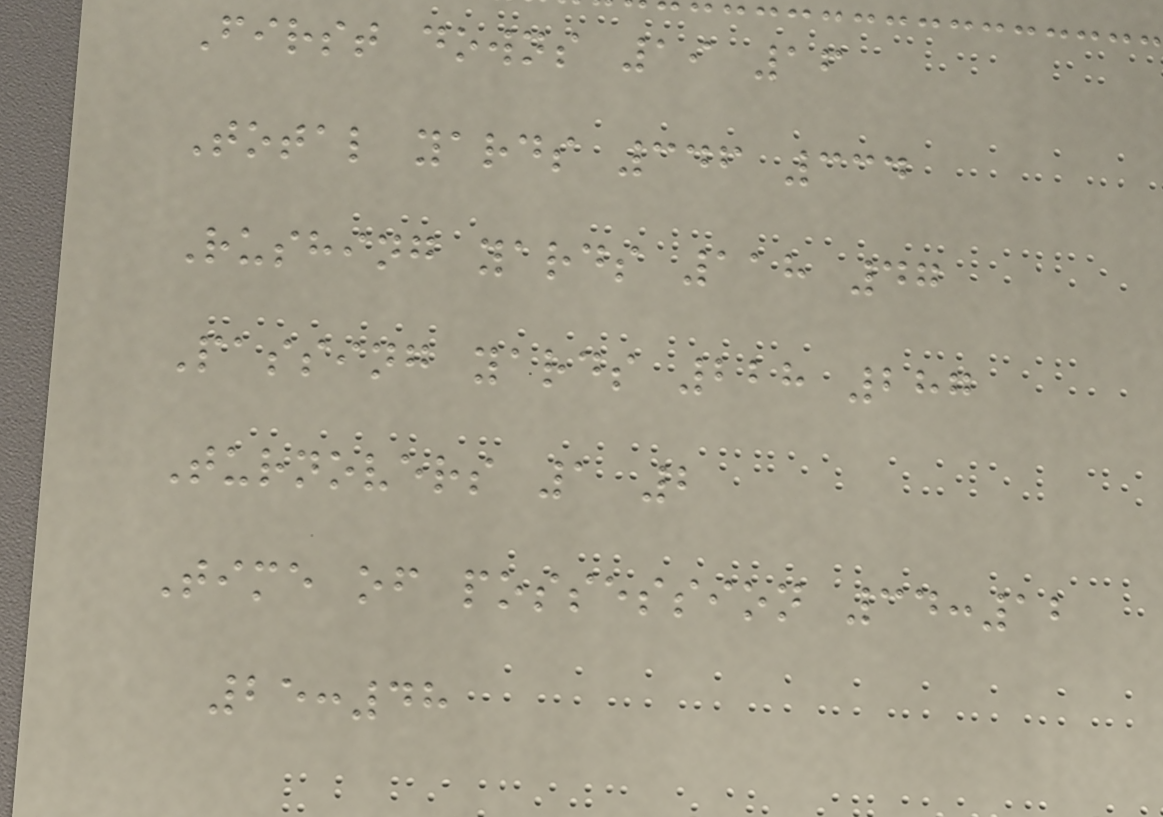First downs 19 16
Total yards 346 334
Rushing yards 118 47
Passing yards 228 287
Turnovers 1 2
Time of possession 34:12
25:48
